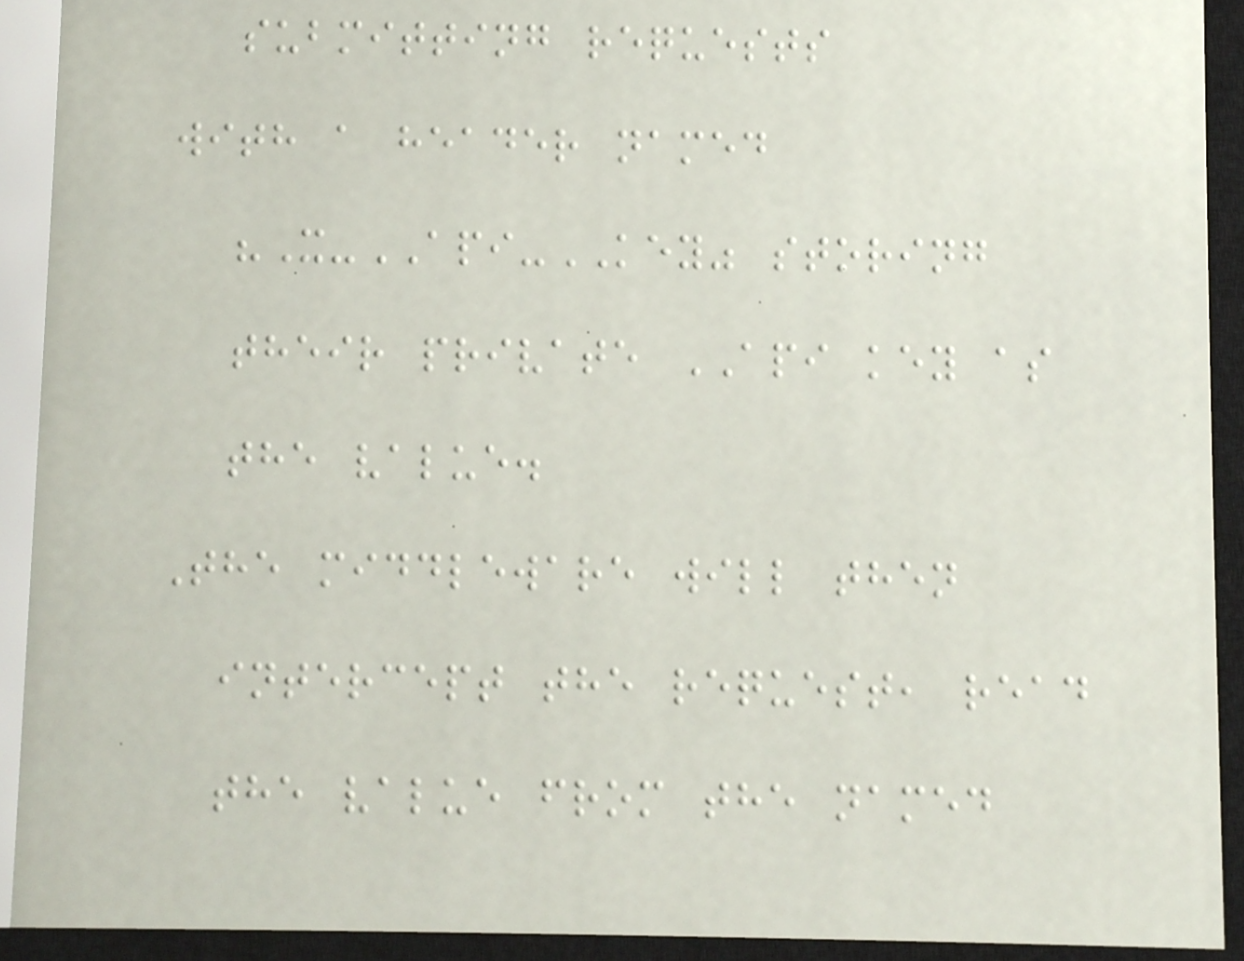submitting requests
with a header named
"X-API-KEY" storing
their private API key as
the value.
The middleware will then
intercept the request, read
the value from the named
